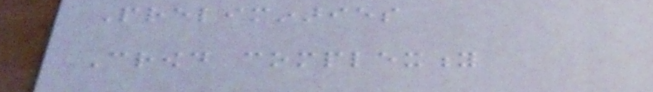Preliminaries
Crowd complexity
